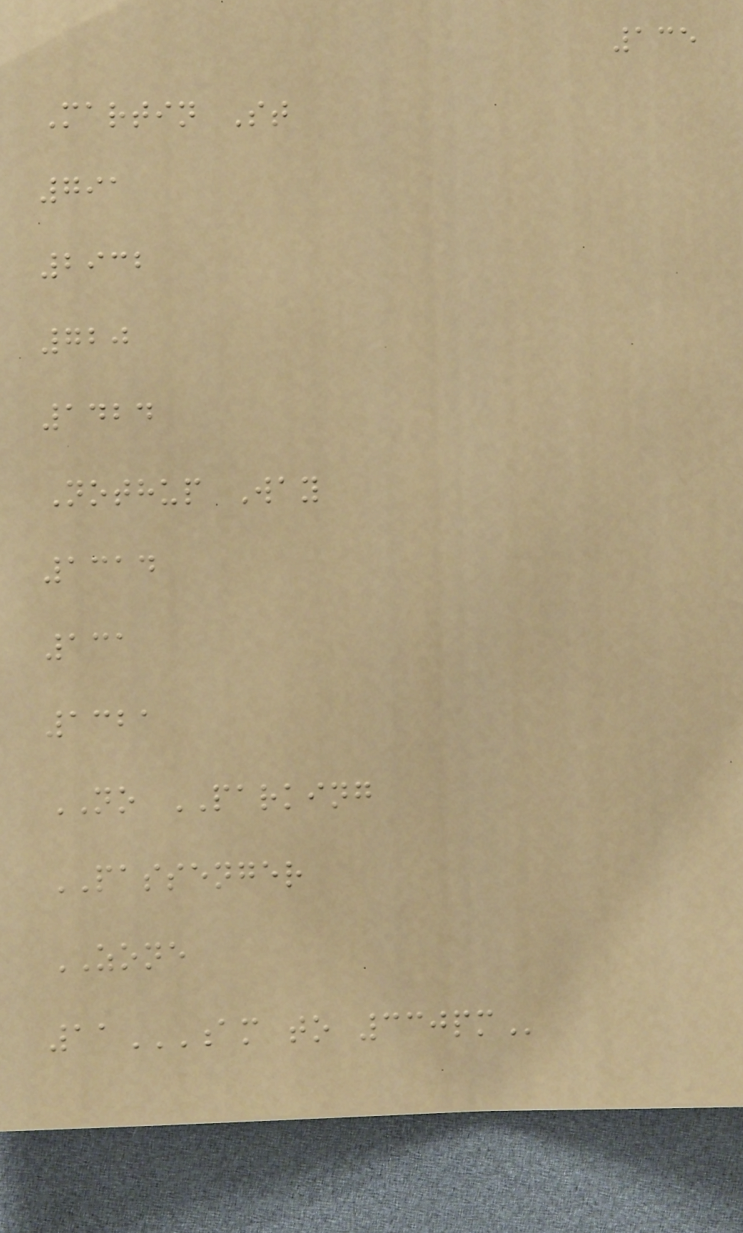135
Martin St
791
2932
720
1424
Nothup Way
1314
131
1321
NO PARKING
PASSENGER
ZONE
11AM TO 330PM
